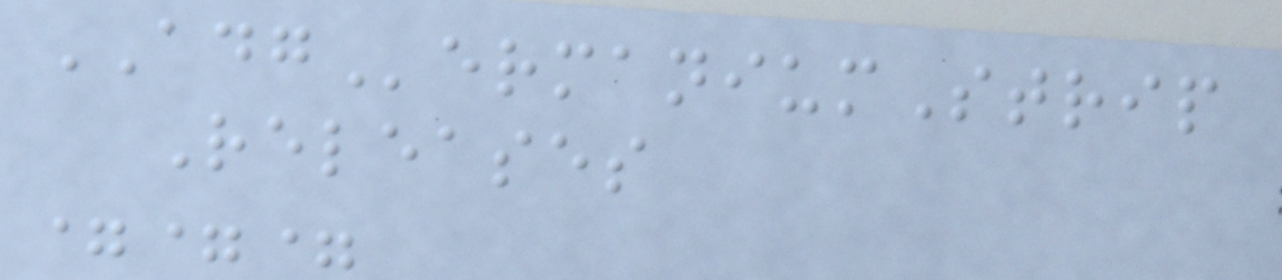ADGermaniumStrip
Releases
===
